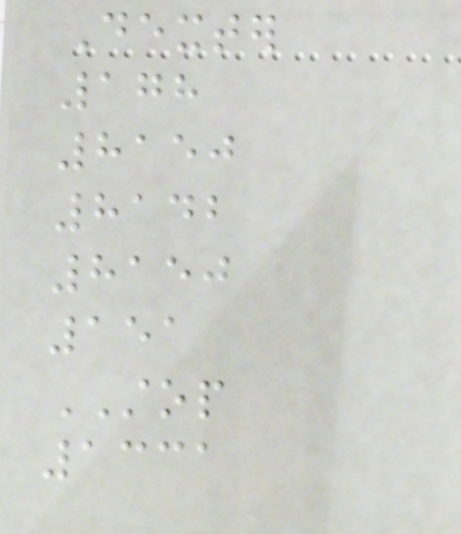Dexter
178
8150
8142
8150
151
STOP
1331
